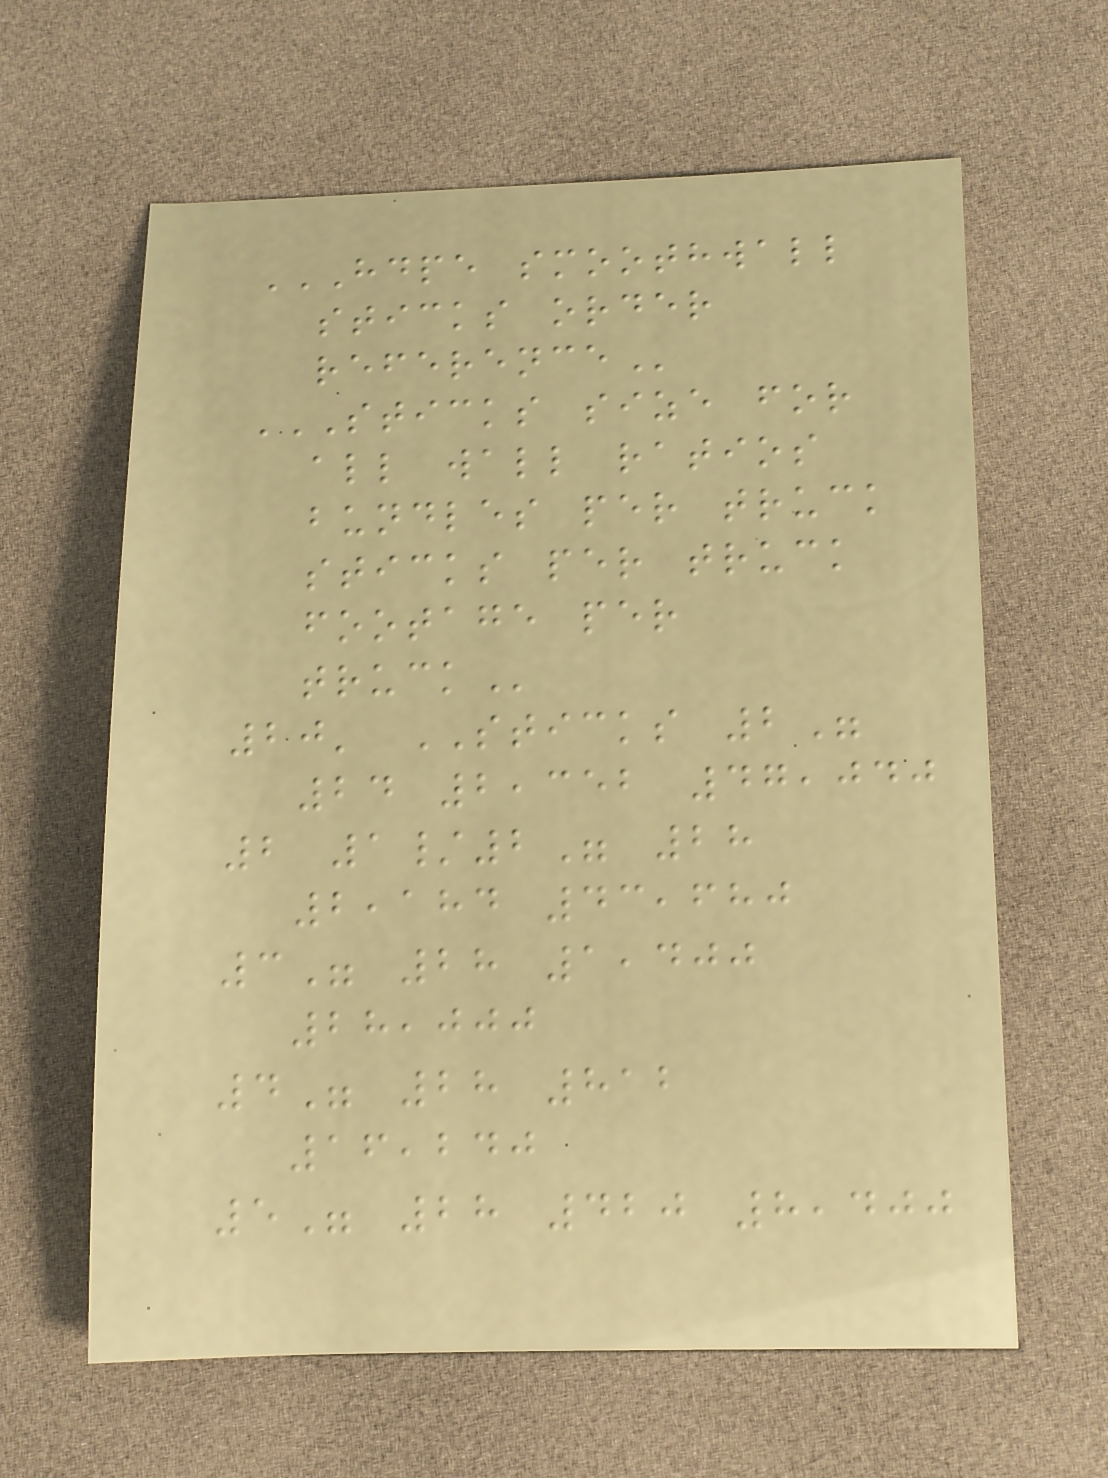HDPE SMOOTHWALL
STICKS ORDER
REFERENCE
STICKS SIZE FOR
ALL WALL RATIOS
BUNDLES PER TRUCK
STICKS PER TRUCK
FOOTAGE PER
TRUCK
20' STICKS 2"
24 2,352 47,040
2 1/2" 28
2,184 43,680
3" 28 1,400
28,000
4" 28 812
16,240
5" 28 420 8,400
